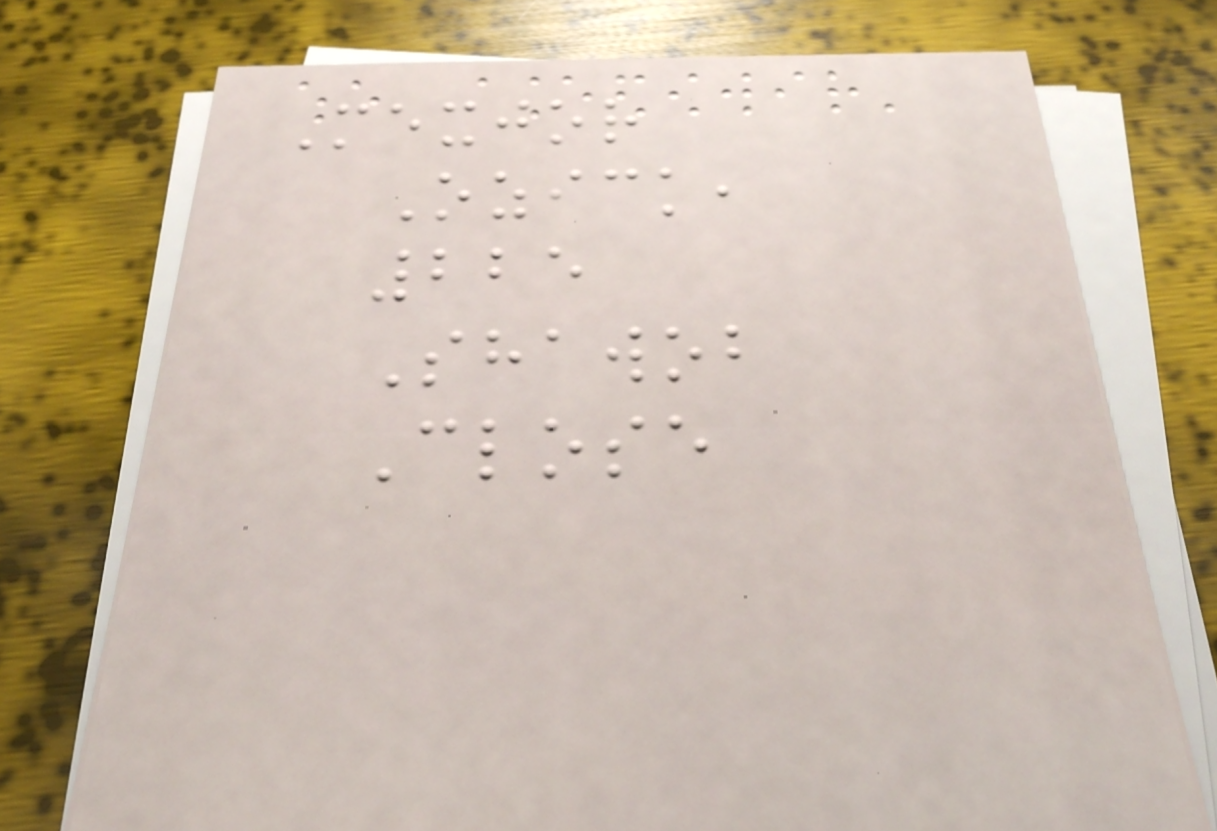Mexjor
Ozick,
225
Shawob
Close
